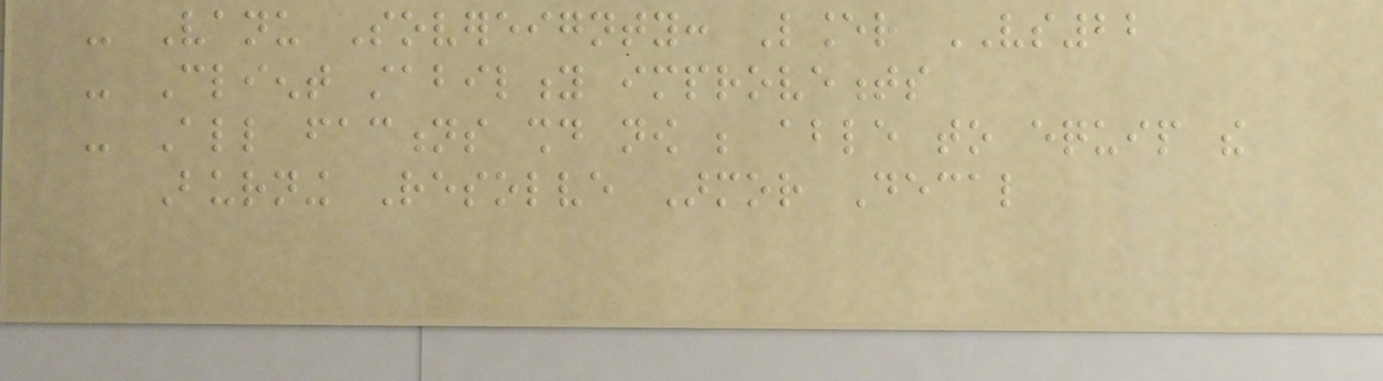- Vanu Sovereignty: Lancer VS22
- Client stability improvements
- All factions should now be able to equip the
Burning Resolve Armor Decal
